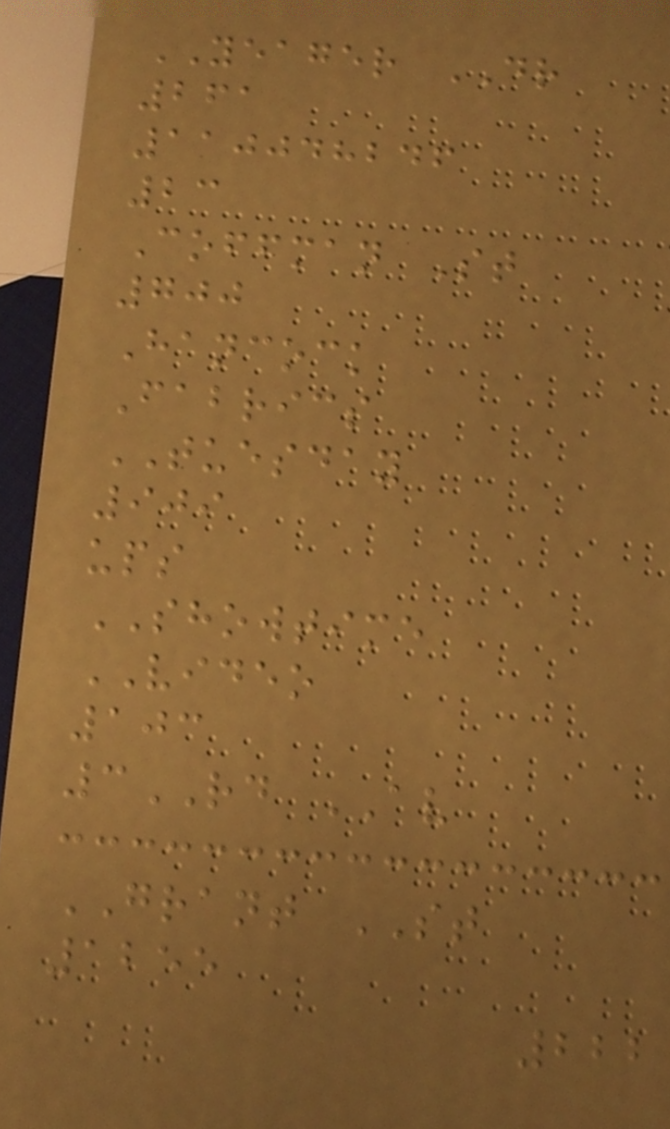YEAGER DR
261
110048246
23
Coffman St
700
Hancock
Fabrics
TUESDAY
909
ups
SHOWTIME
VIDEO
103
3RD AV
GRANT ST
1255
222
